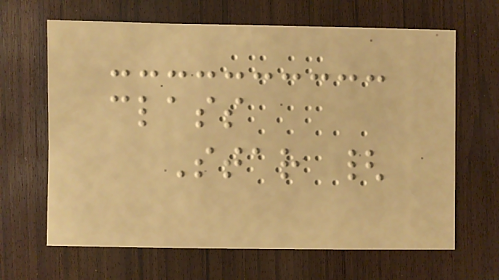class
Star {
